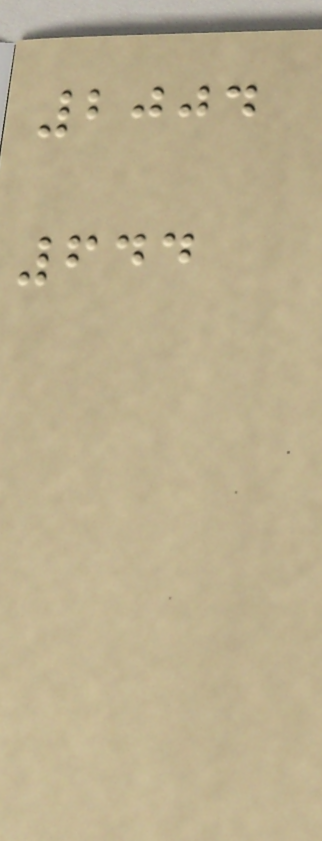2004
644
